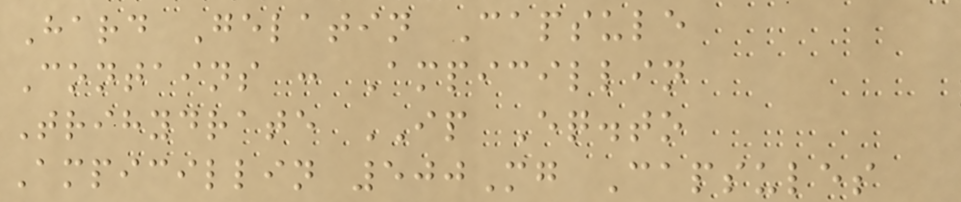Hard Gelatin Capsule
Contains : Ampicillin
Trihydrate IP Eq.to
Ampicillin 500Mg Capsules
